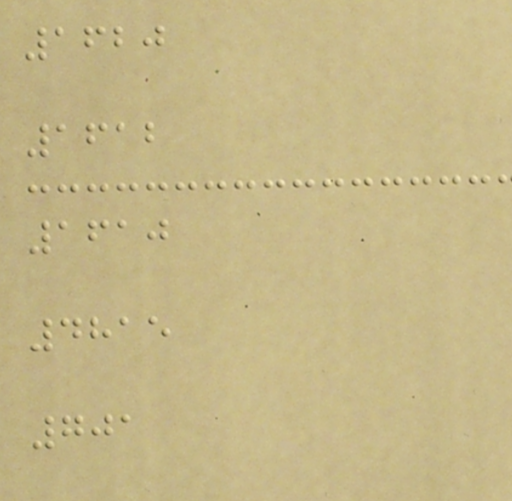1620
1612
1610
4815
701
